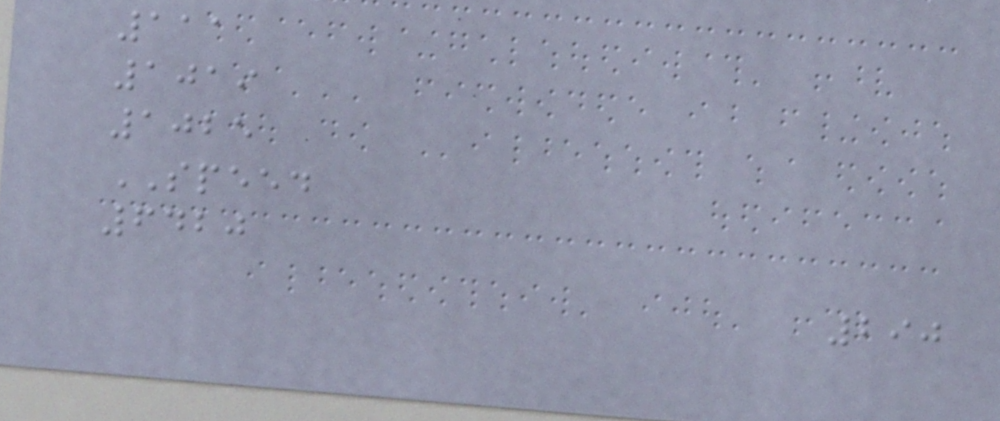111
1019
1025
SPEED
6420
290
